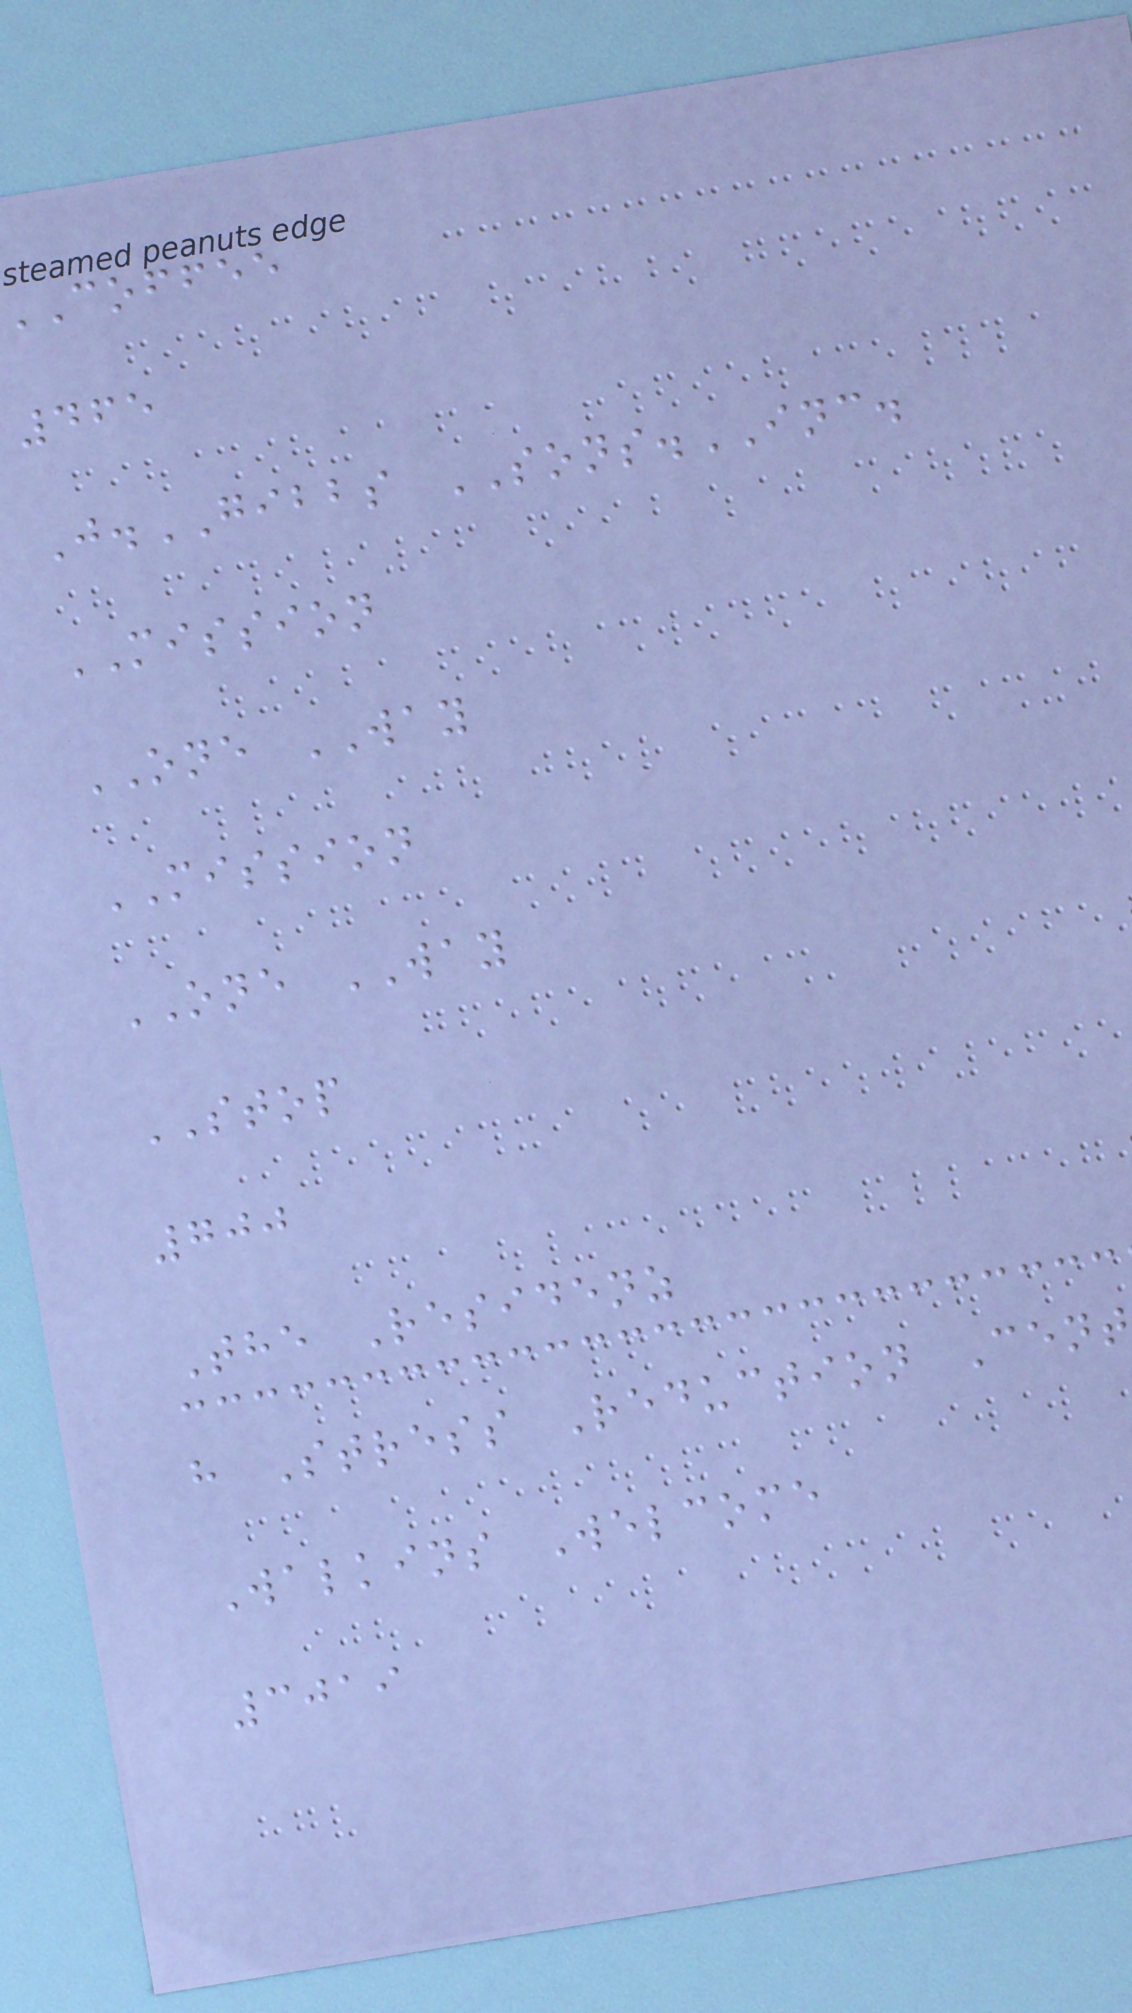coffee
465
J.GIBBS SONS.INC.
MISSION
ONE WAY
MISSION
ONE WAY
STOP
700
The Residenz
h Stress Reduction Cent
Walkins Welcome
3019
